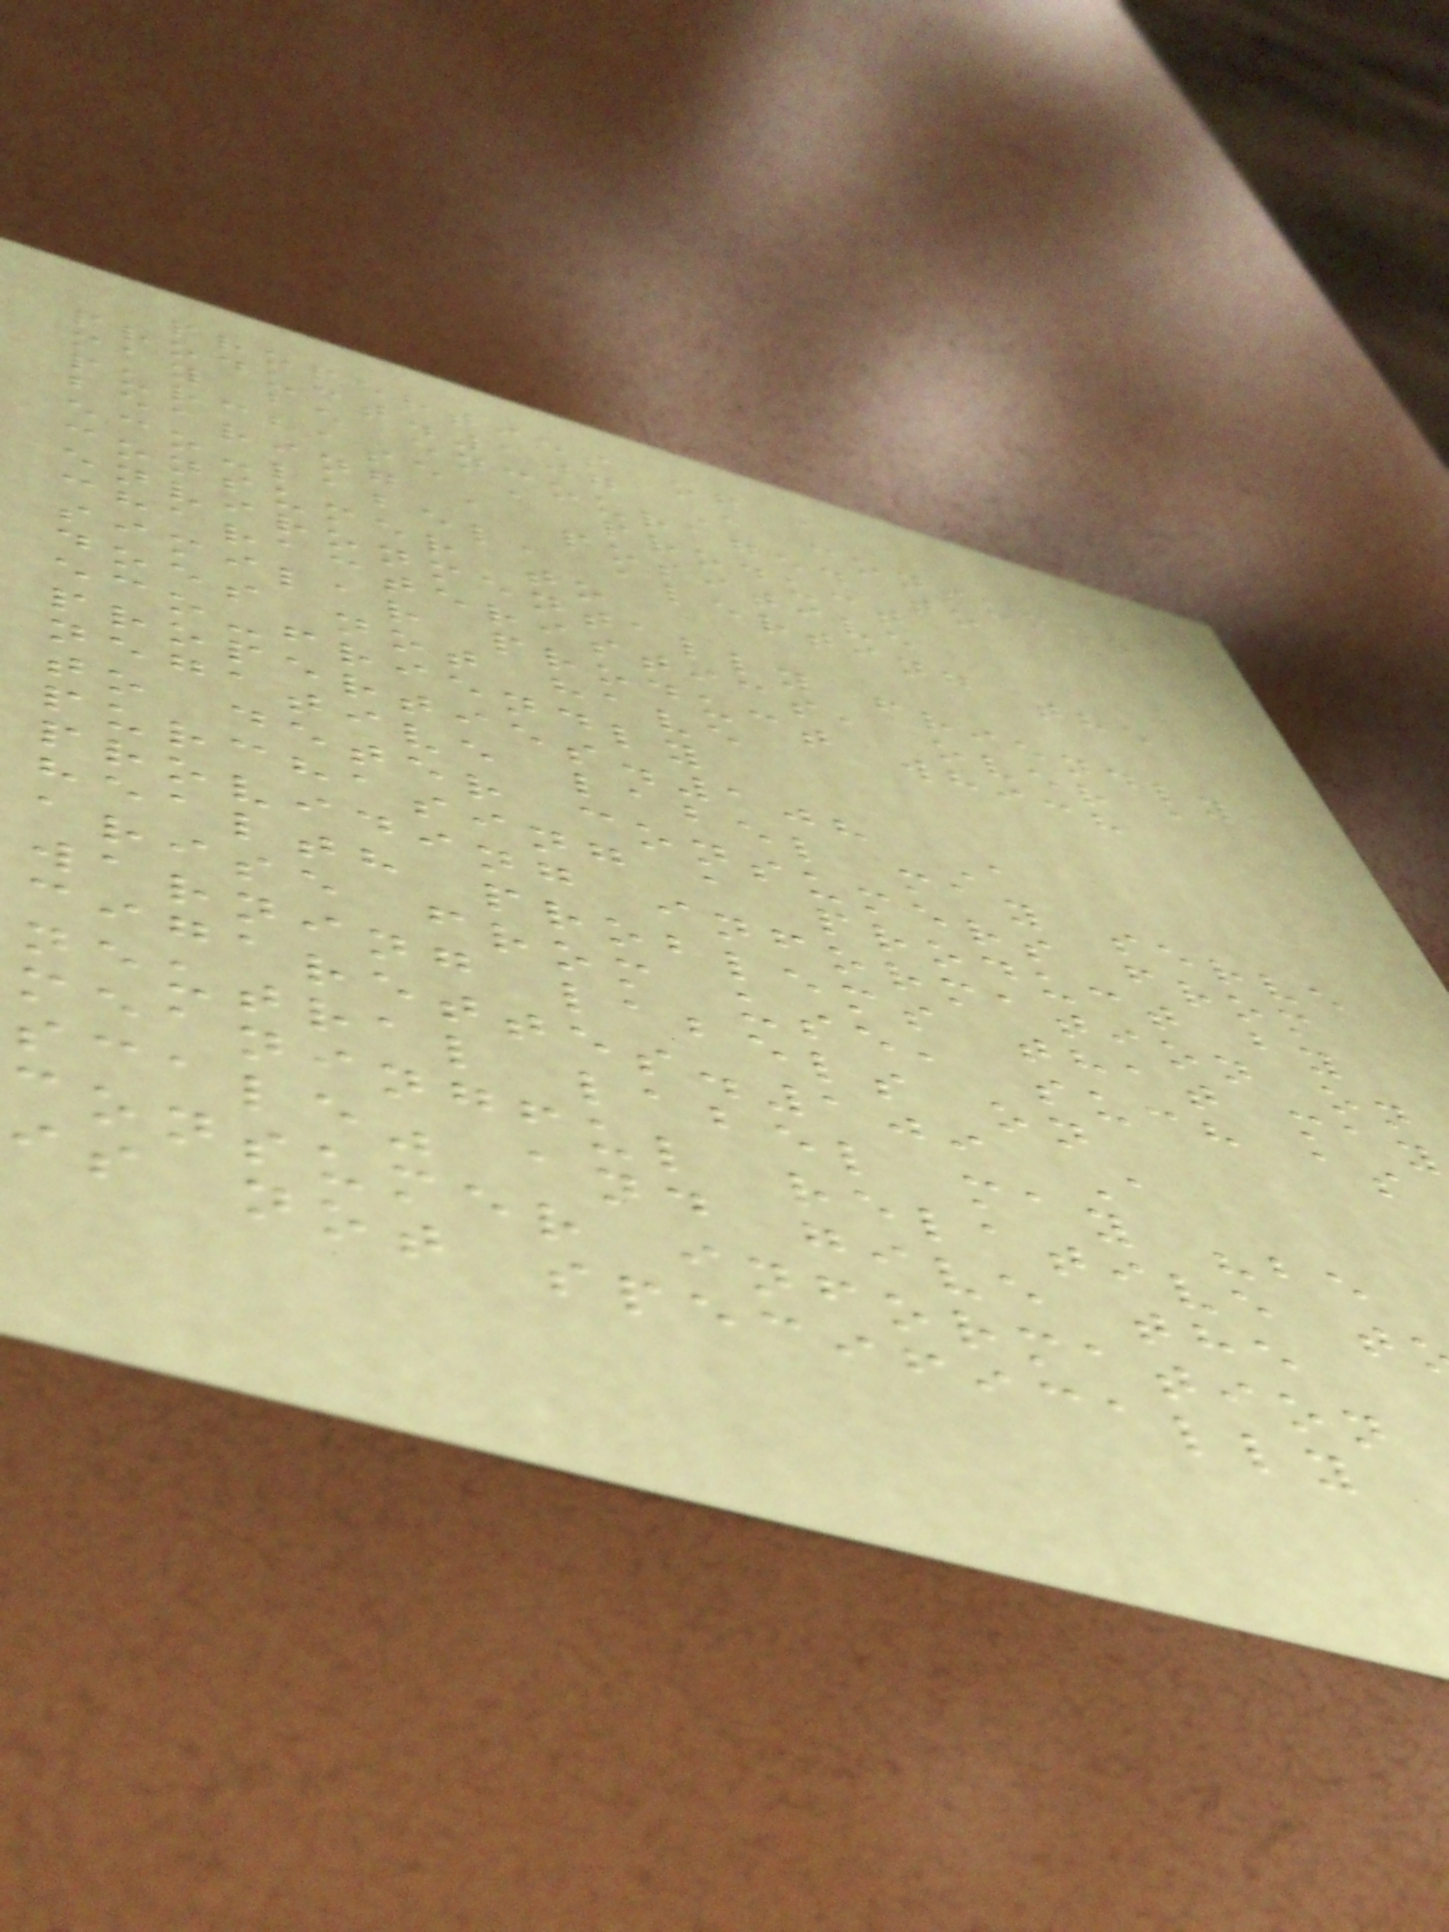properties of a
product.107 A consumer
may be encouraged to
purchase a product
bearing a positive
eco-label, alerting the
consumer to
environmentally friendly
characteristics, over a
similar product which
does not have
eco-friendly
properties.108 A
negative label may serve
to deter consumers from
purchasing a product by
providing information on
health problems that may
arise from use, such as
warning labels on
cigarettes.109 A
neutral label may "be
meaningful relative t
scale" and give the
consumer information
is not specifically
